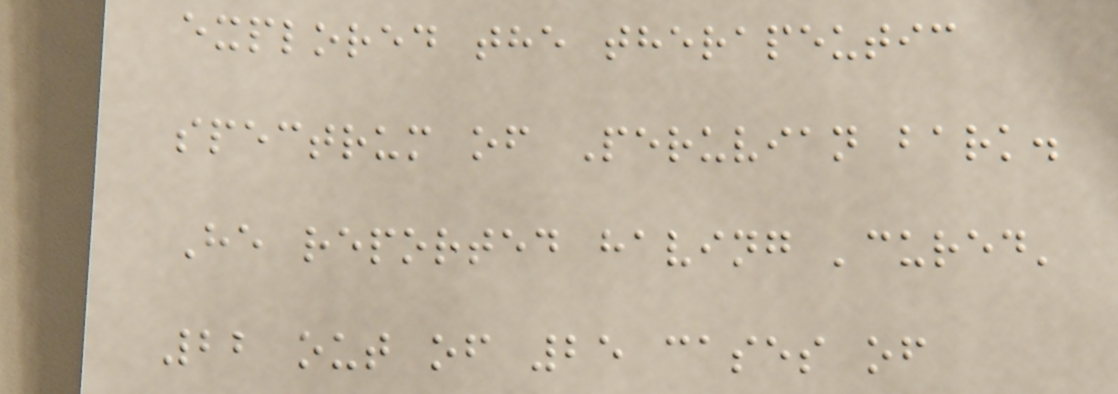explored the therapeutic
spectrum of Peruvian bark.
He reported having 'cured'
22 out of 25 cases of
